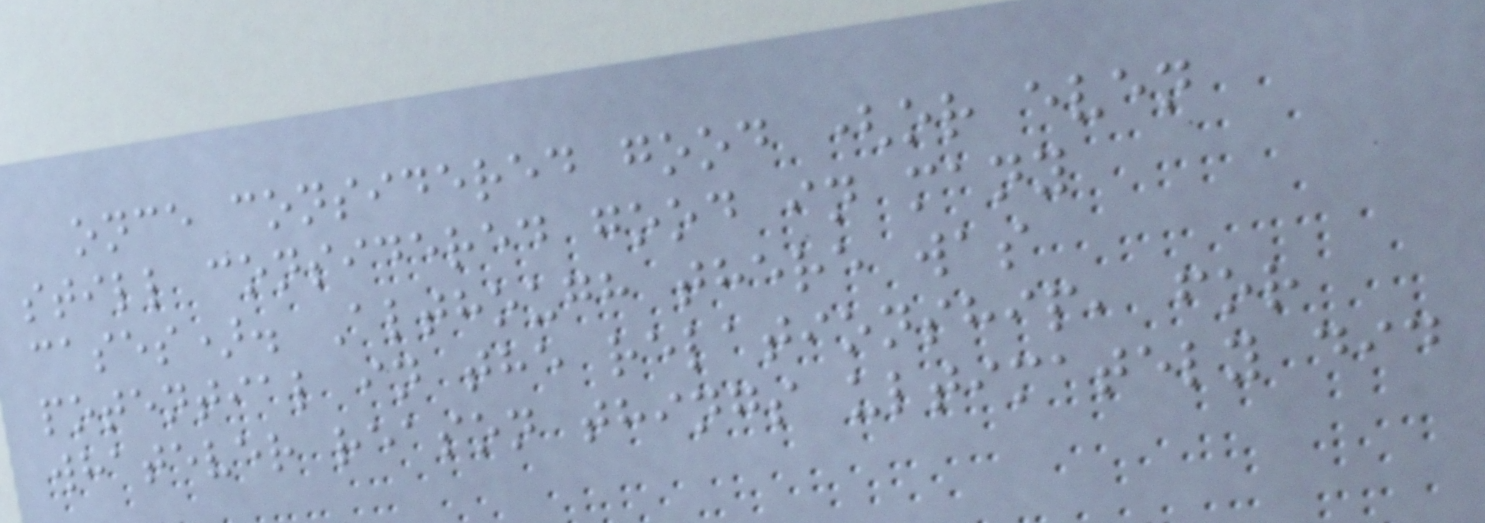once considered good (or even
still considered good in many
cases). Although there was
potential in the relationship, for
whatever reason things ultimately did
